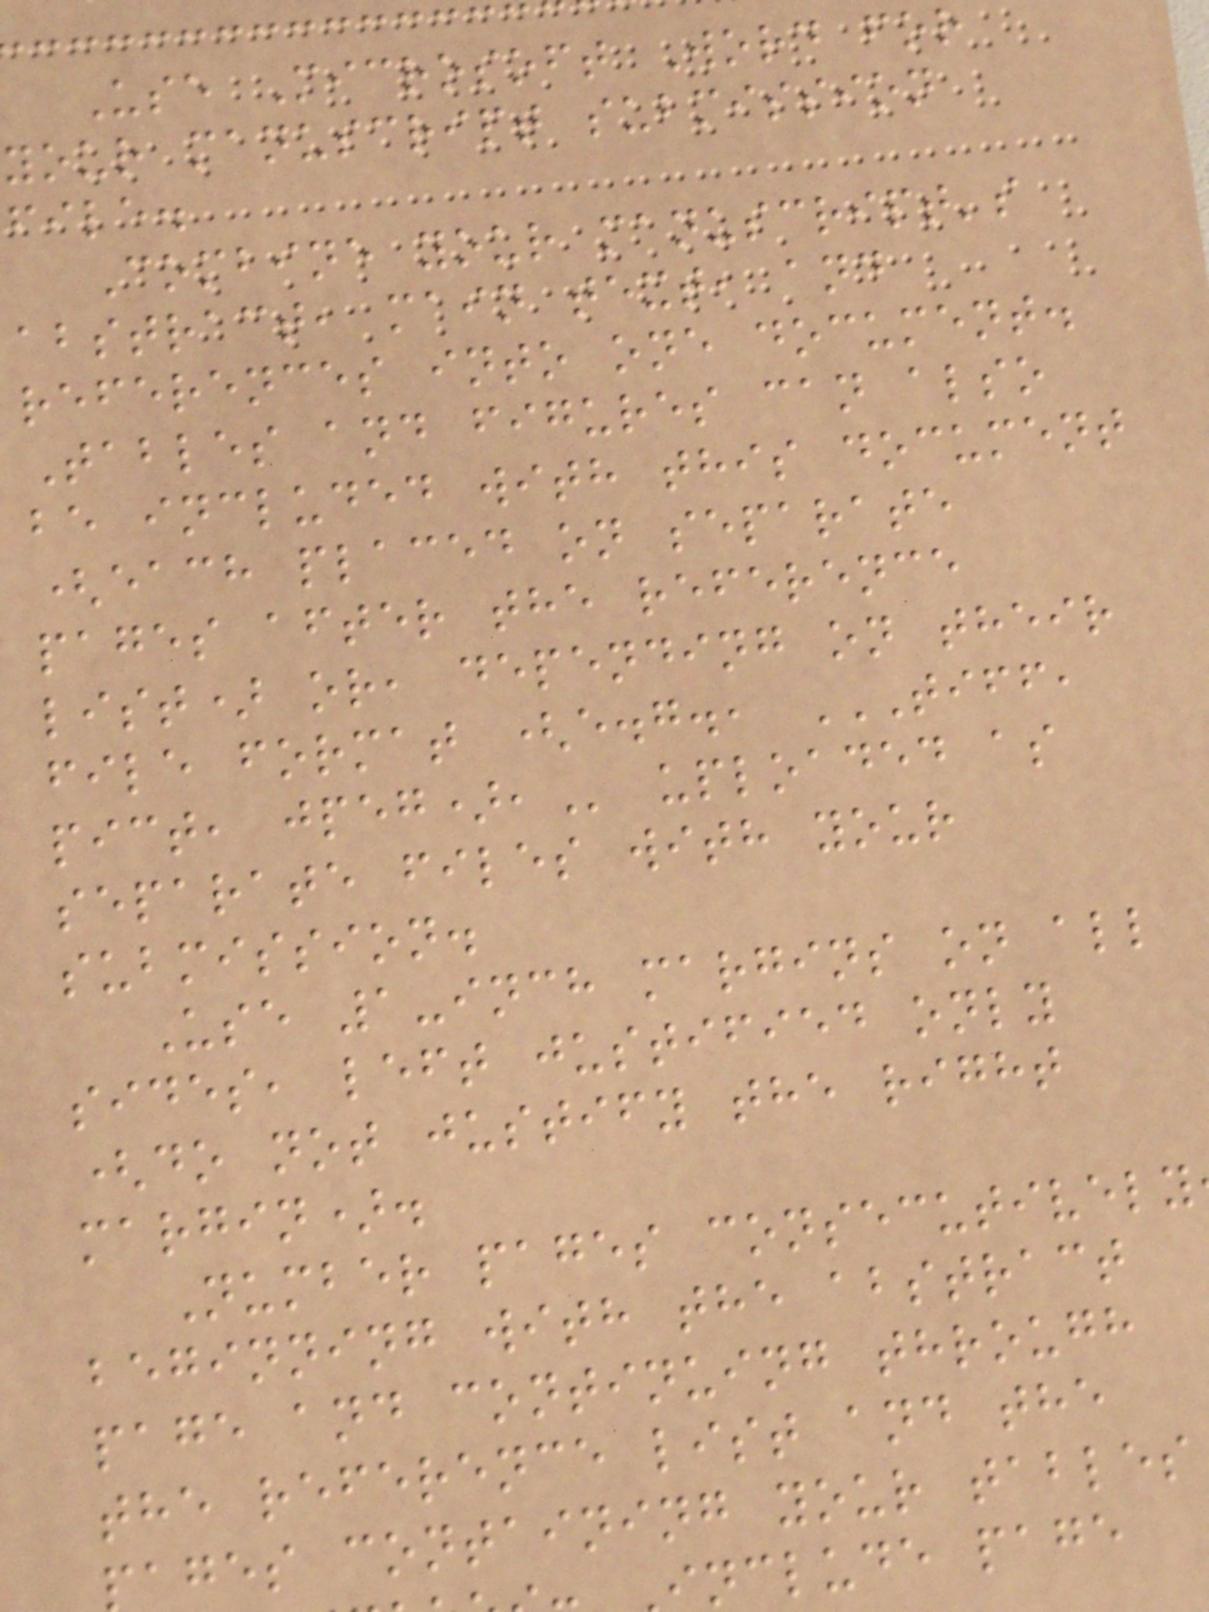Use Microsoft Word for
your manuscript submission
file.
Combine your manuscript's
abstract, main text, and
references into one document.
Tables and figures can also
be included with this document
(each placed on separate
pages after the reference
list) or, depending on their
file format (e.g., TIFF,
separate files with your
submission.
Use 1-inch margins on all
sides, left justified only
(do not justify the right
margin).
Number pages consecutively
beginning with the abstract
page and continuing through
the reference list and the
ages containing your tables
nclude page
